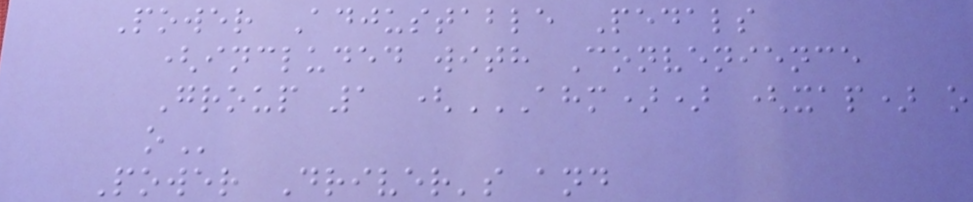Power Adjustable Pedals
(included with Convenience
Group 1 (AHM)) (XAP) O
O
Power Driver's and
